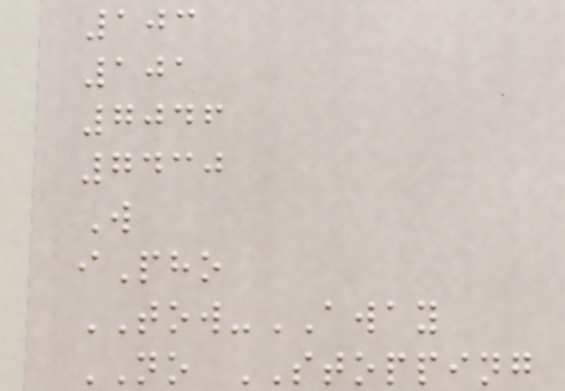103
101
7046
7430
W
iPho
TOW-AWAY
NO STOPPING
